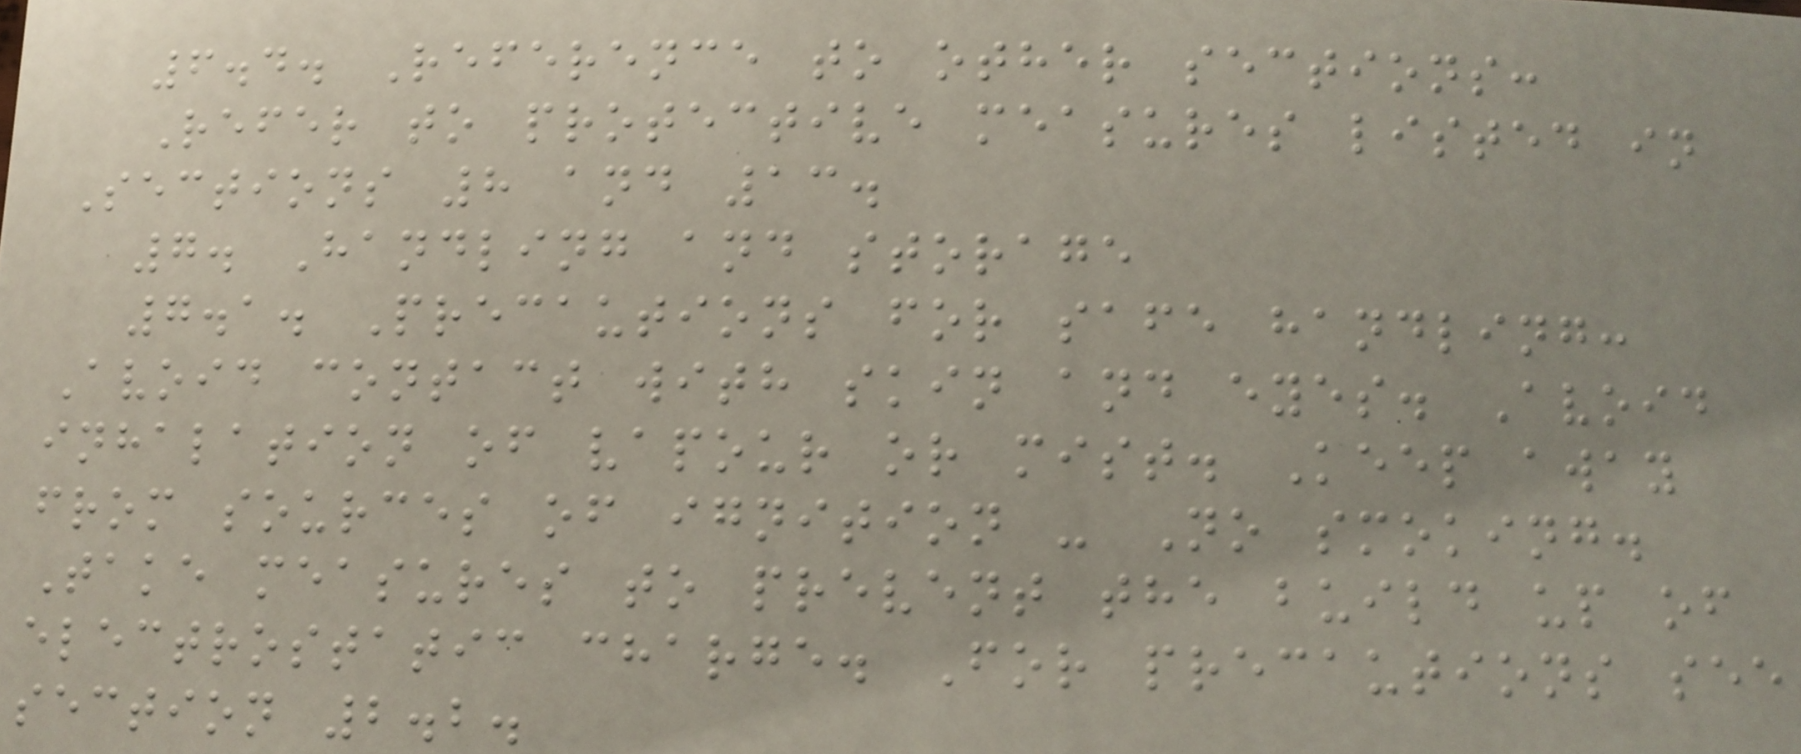6.4. Reference to other sections:
Refer to protective measures listed in
Sections 8 and 13.
7. Handling and storage
7.1. Precautions for safe handling:
Avoid contact with skin and eyes. Avoid
inhalation of vapour or mist. Keep away
from sources of ignition - No smoking.
Take measures to prevent the build up of
electrostatic charge. For precautions see
section 2.2.
